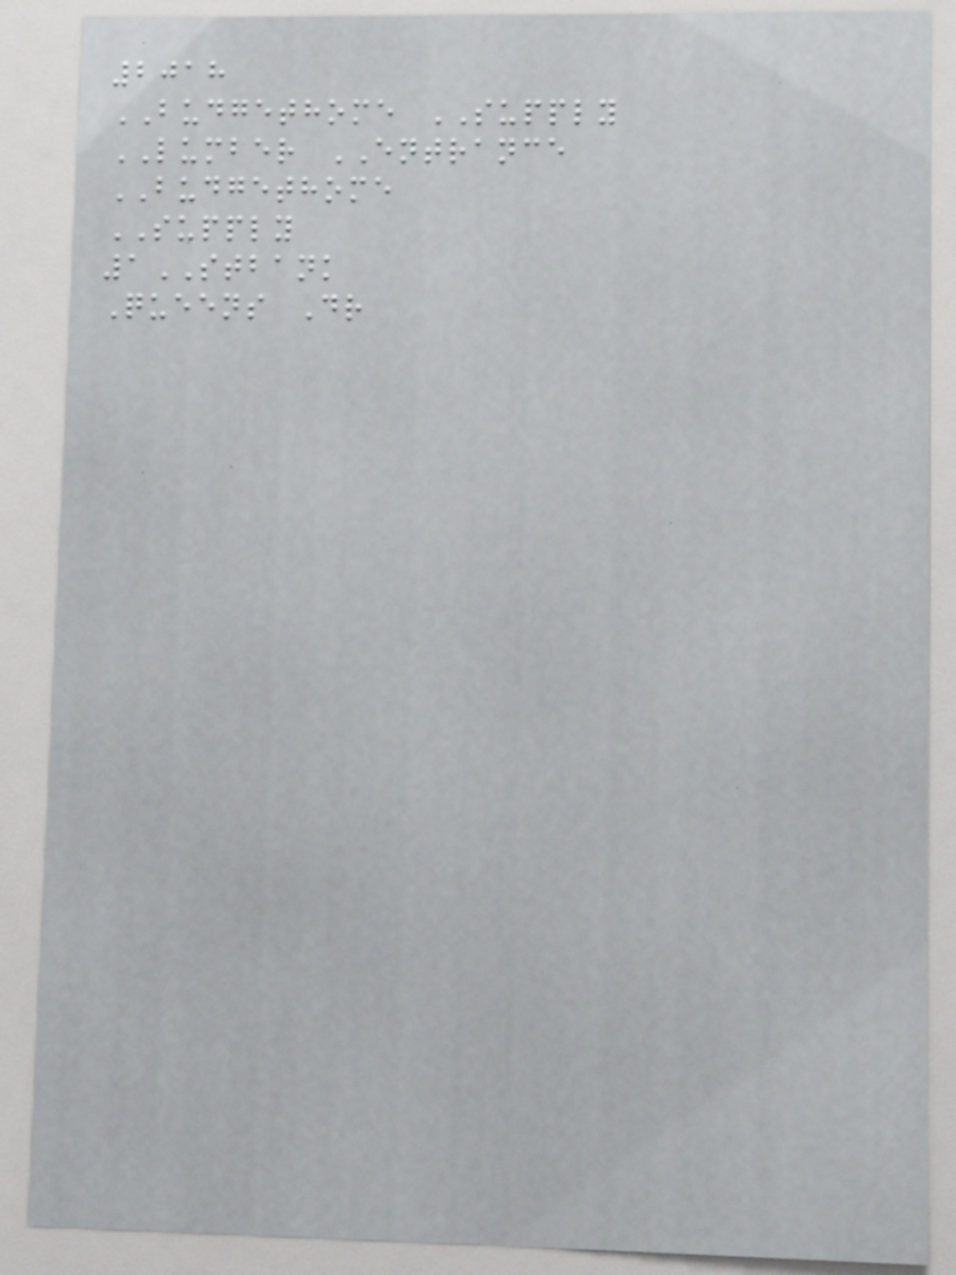2018
BUDGETHOME SUPPLY
LUMBER ENTRANCE
BUDGETHOME
SUPPLY
1STBANK
Queens Dr
